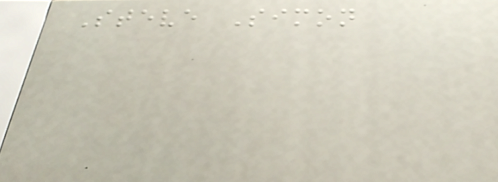Steve Simon
